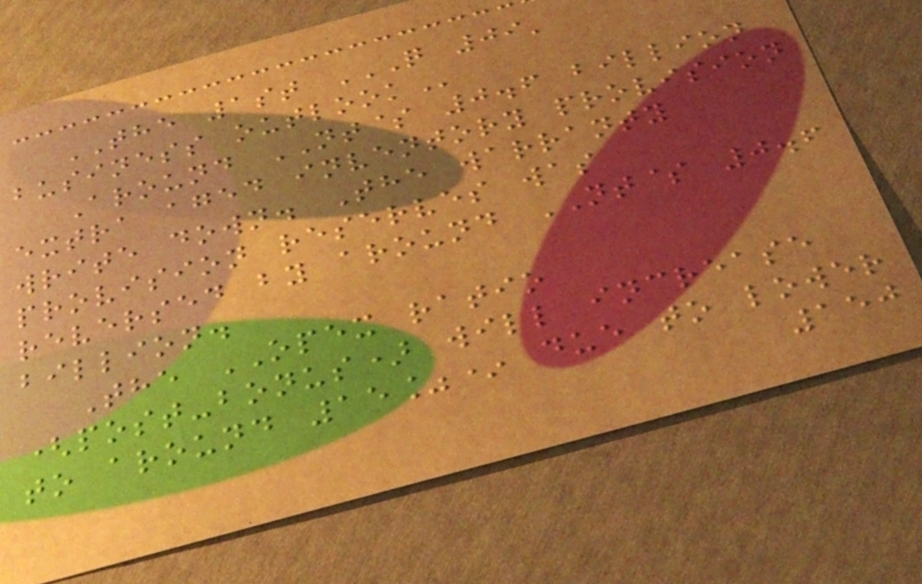THE 1st Q 09'
BUSINESS OUTLOOK
Around NT$ 0.6 billion
extra aged inventory provision
write down. The warranty
provision reserves was
reversed by around NT$ 0.6
billion.
The OPEX ratio
(post-bonus) will increase
to around 15%* due to lower
150
